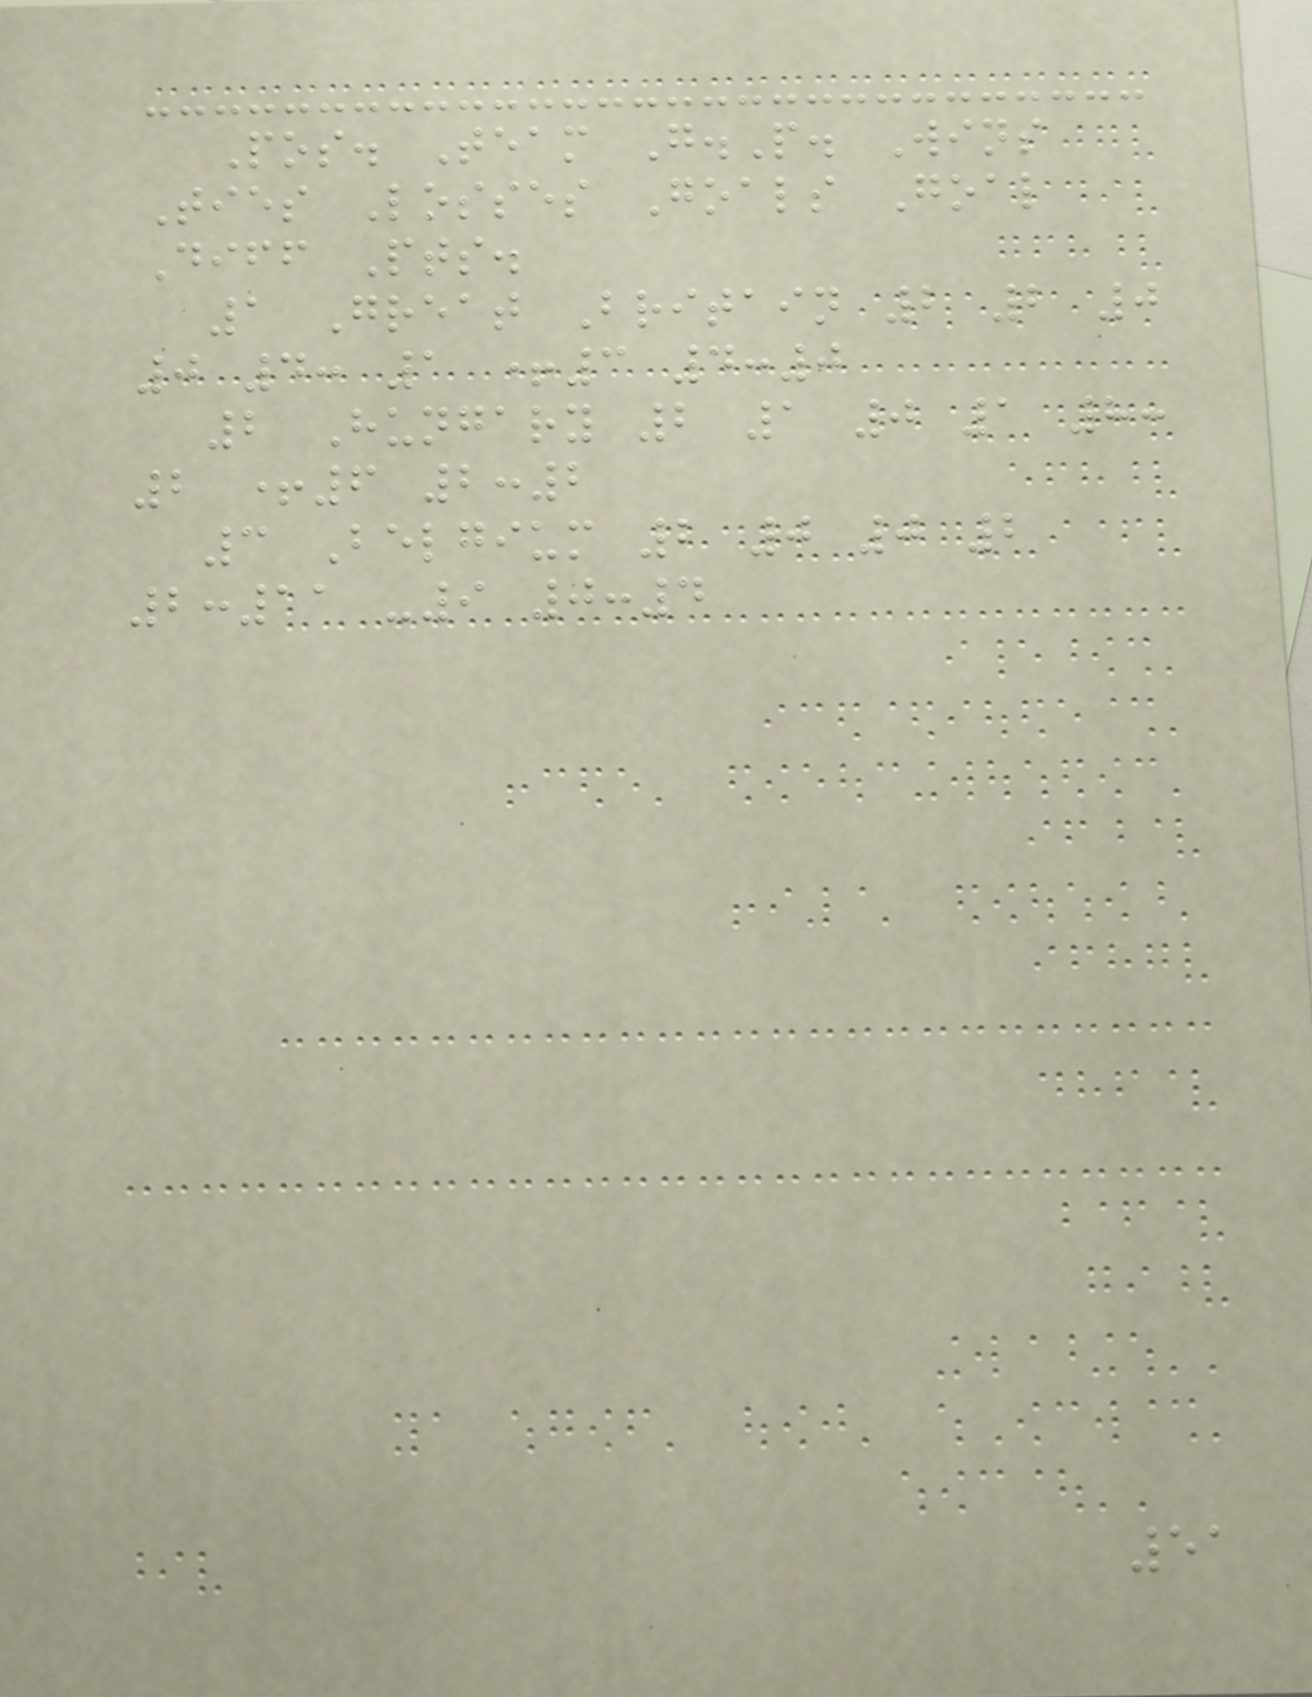Pos. Team G.P. Wins
Ties Losses Goals Goal
Diff Pts.
1 Great Britain 2 2 0
0 4: 1 +3 4:0
2 Hungary 2 1 0 1 8:
2 +6 2:2
3 Belgium 2 0 0 2
2:11 -9 0:4
51
